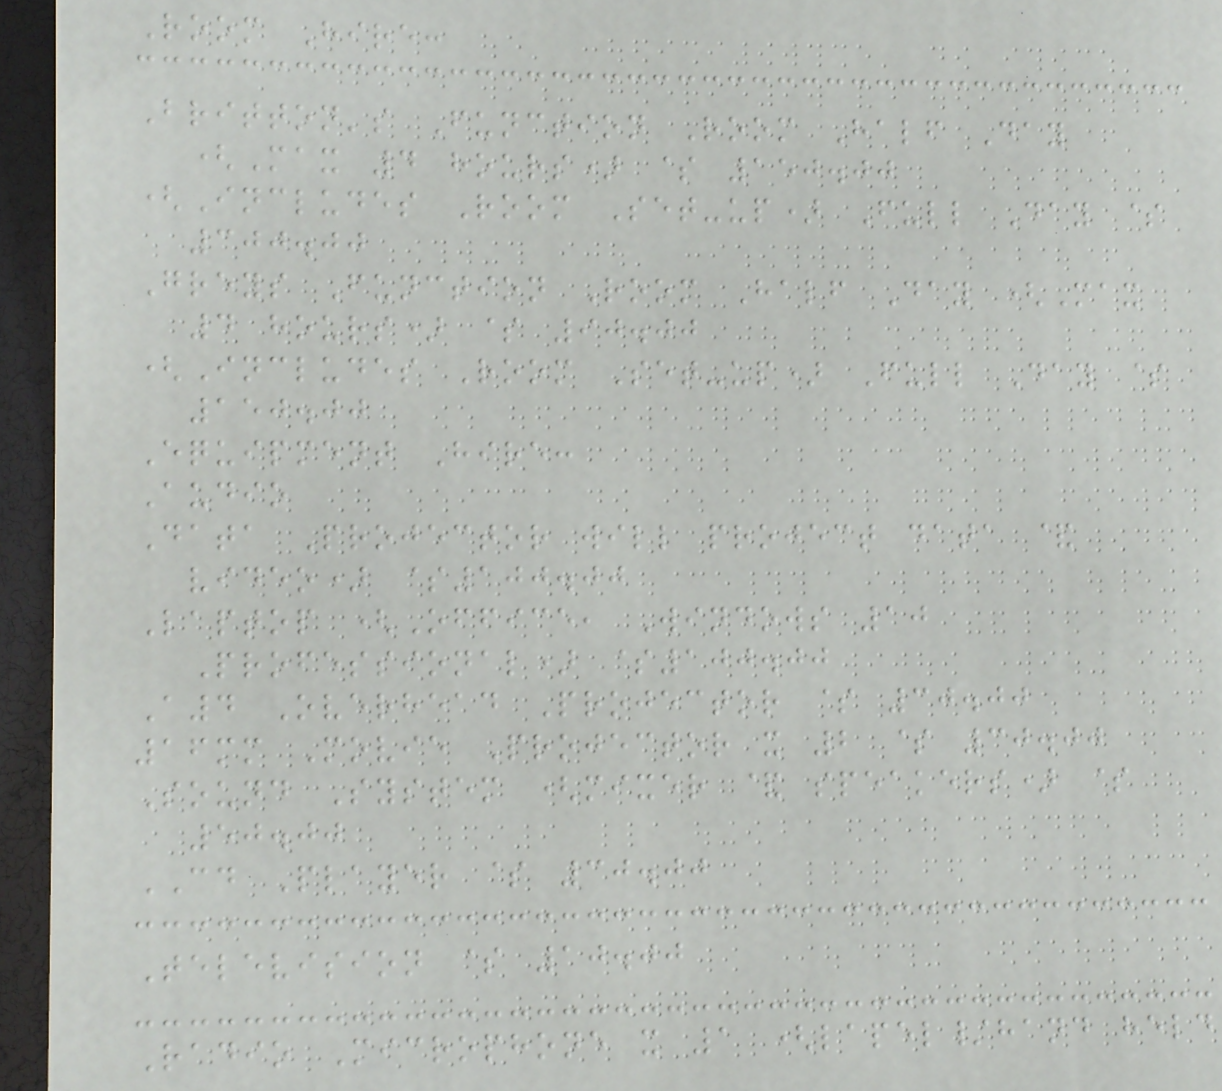Room Hire:
Britton's Function Room Half Day
(Max 4 hours) $ 150.00
(Includes Room Set-up) Full Day $
300.00
Greys Function Room Half Day (Max
4 hours) $ 90.00
(Includes Room Set-up) Full Day $
150.00
Equipment Hire:
Audio
Data Projector will project data &
video) $100.00
Laptop (Office, Windows 10
Professional) $100.00
A4 Overhead Projector $ 30.00
16mm Movie Projector x 2 $ 30.00
Sound System (mixer & speakers) $
50.00
CD Player $ 30.00
Television $ 10.00
Radio Microphone x 1 (lapel/hand held
